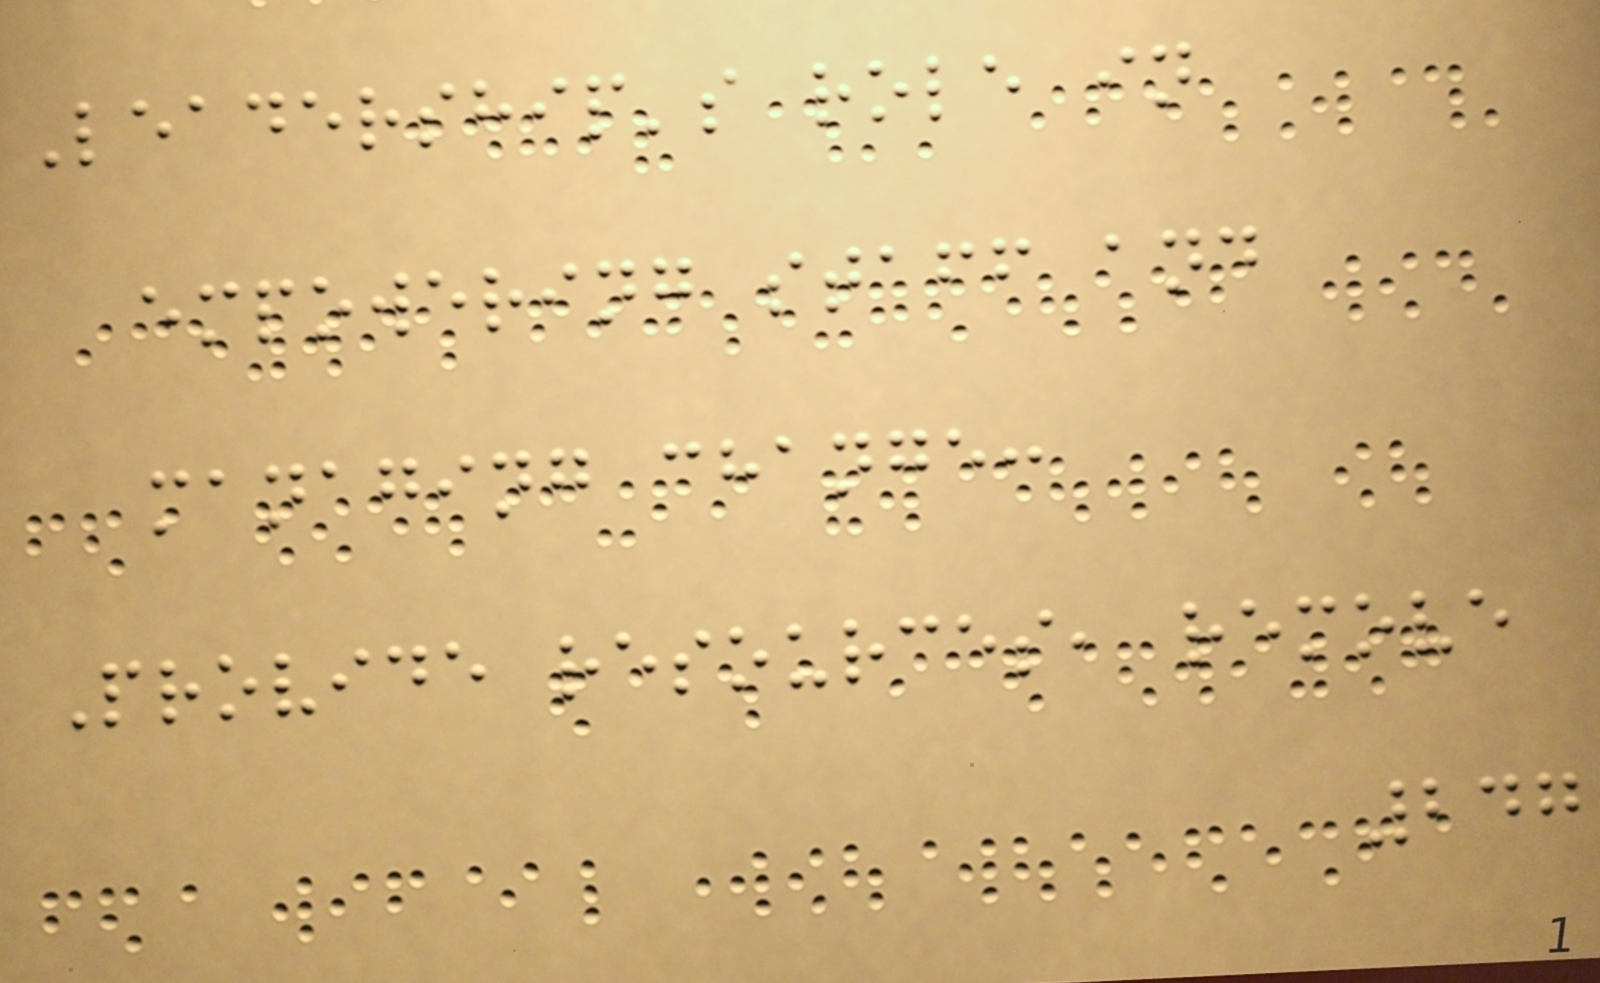Leadership's role in
empowering staff and
managing change:
Provide resources, remove
247
